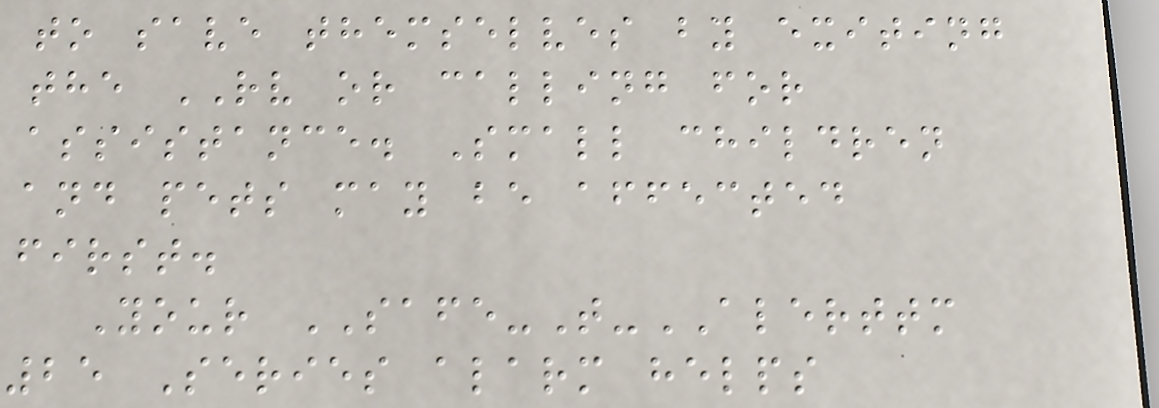to save themselves by exiting
the RV or calling for
assistance. Small children
and pets may be affected
first.
Your SAFE-T-ALERTTM
25 Series alarm helps
